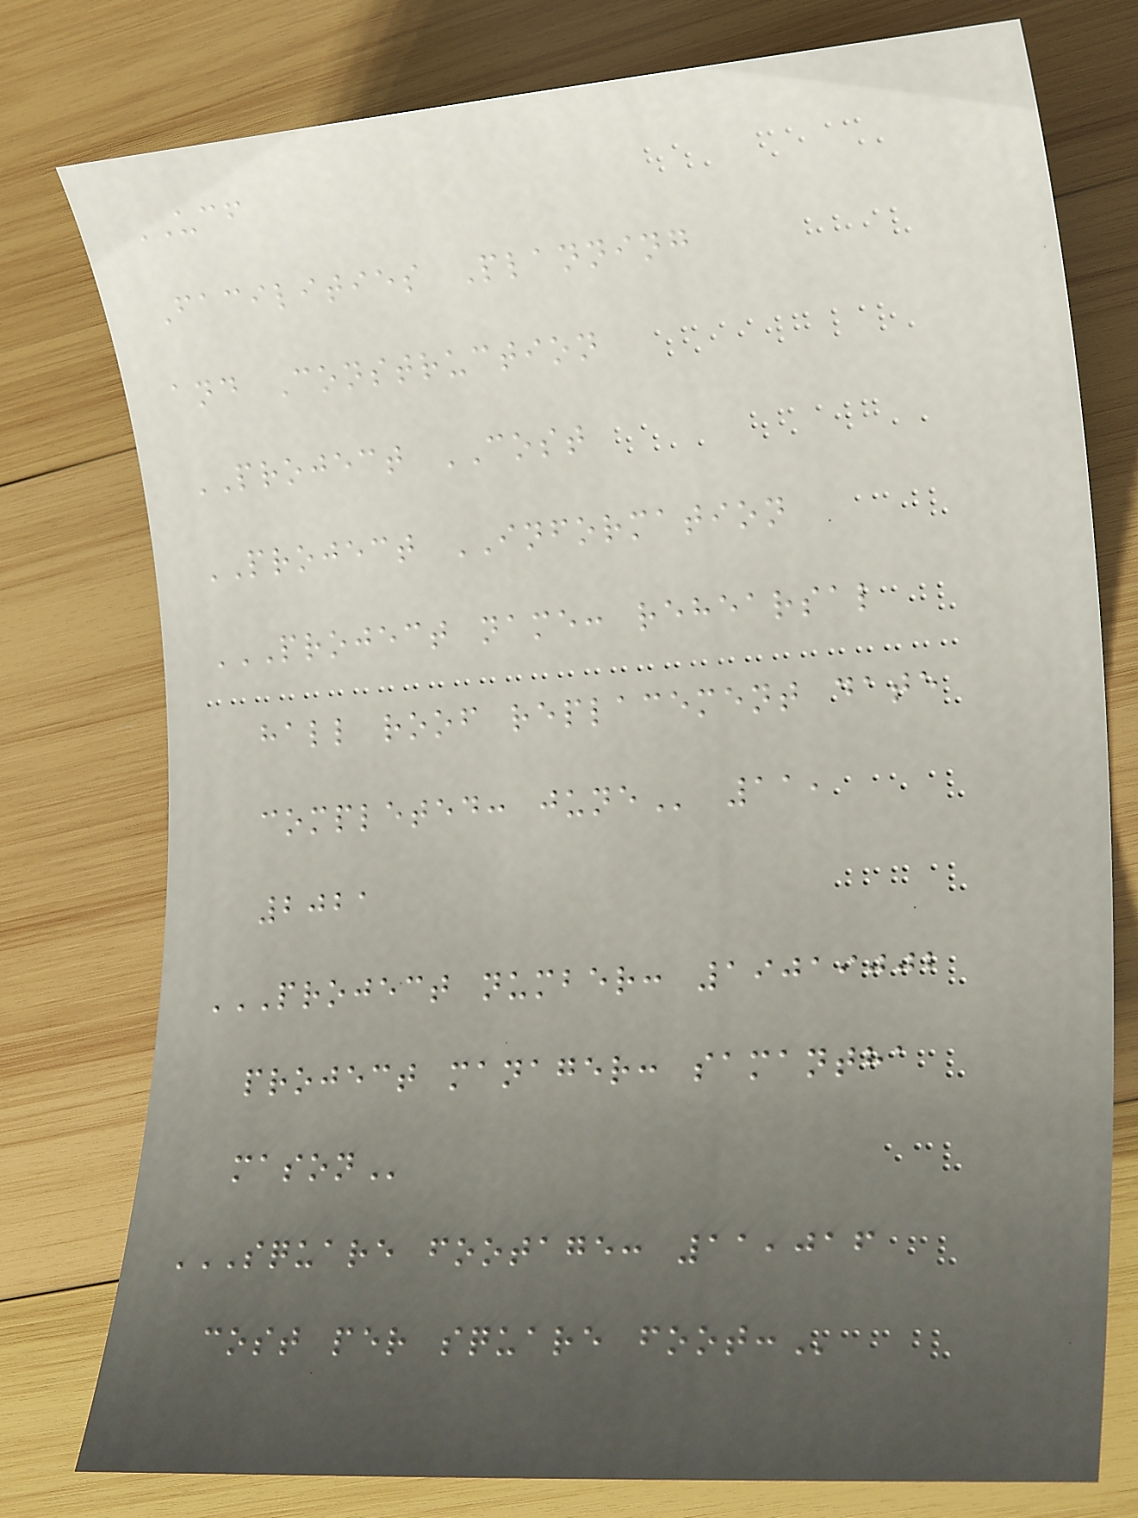UCF
Facilities Planning
and Construction
PROJECT COST
PROJECT INFORMATION
PROJECT NAME: REHEARSAL
HALL ROOF REPLACEMENT DATE
COMPLETED: JUNE 11,
2021
PROJECT NUMBER: 19019002
PROJECT MANAGER: SAMANTHA
MASON
SQUARE FOOTAGE: 11,016
COST PER SQUARE FOOT:
